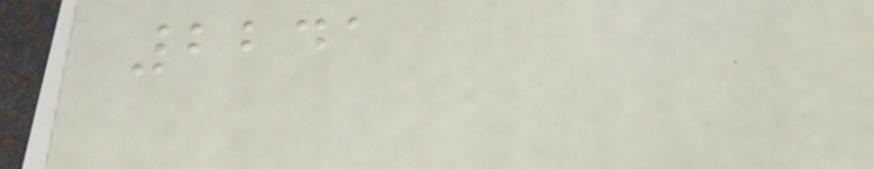2241
